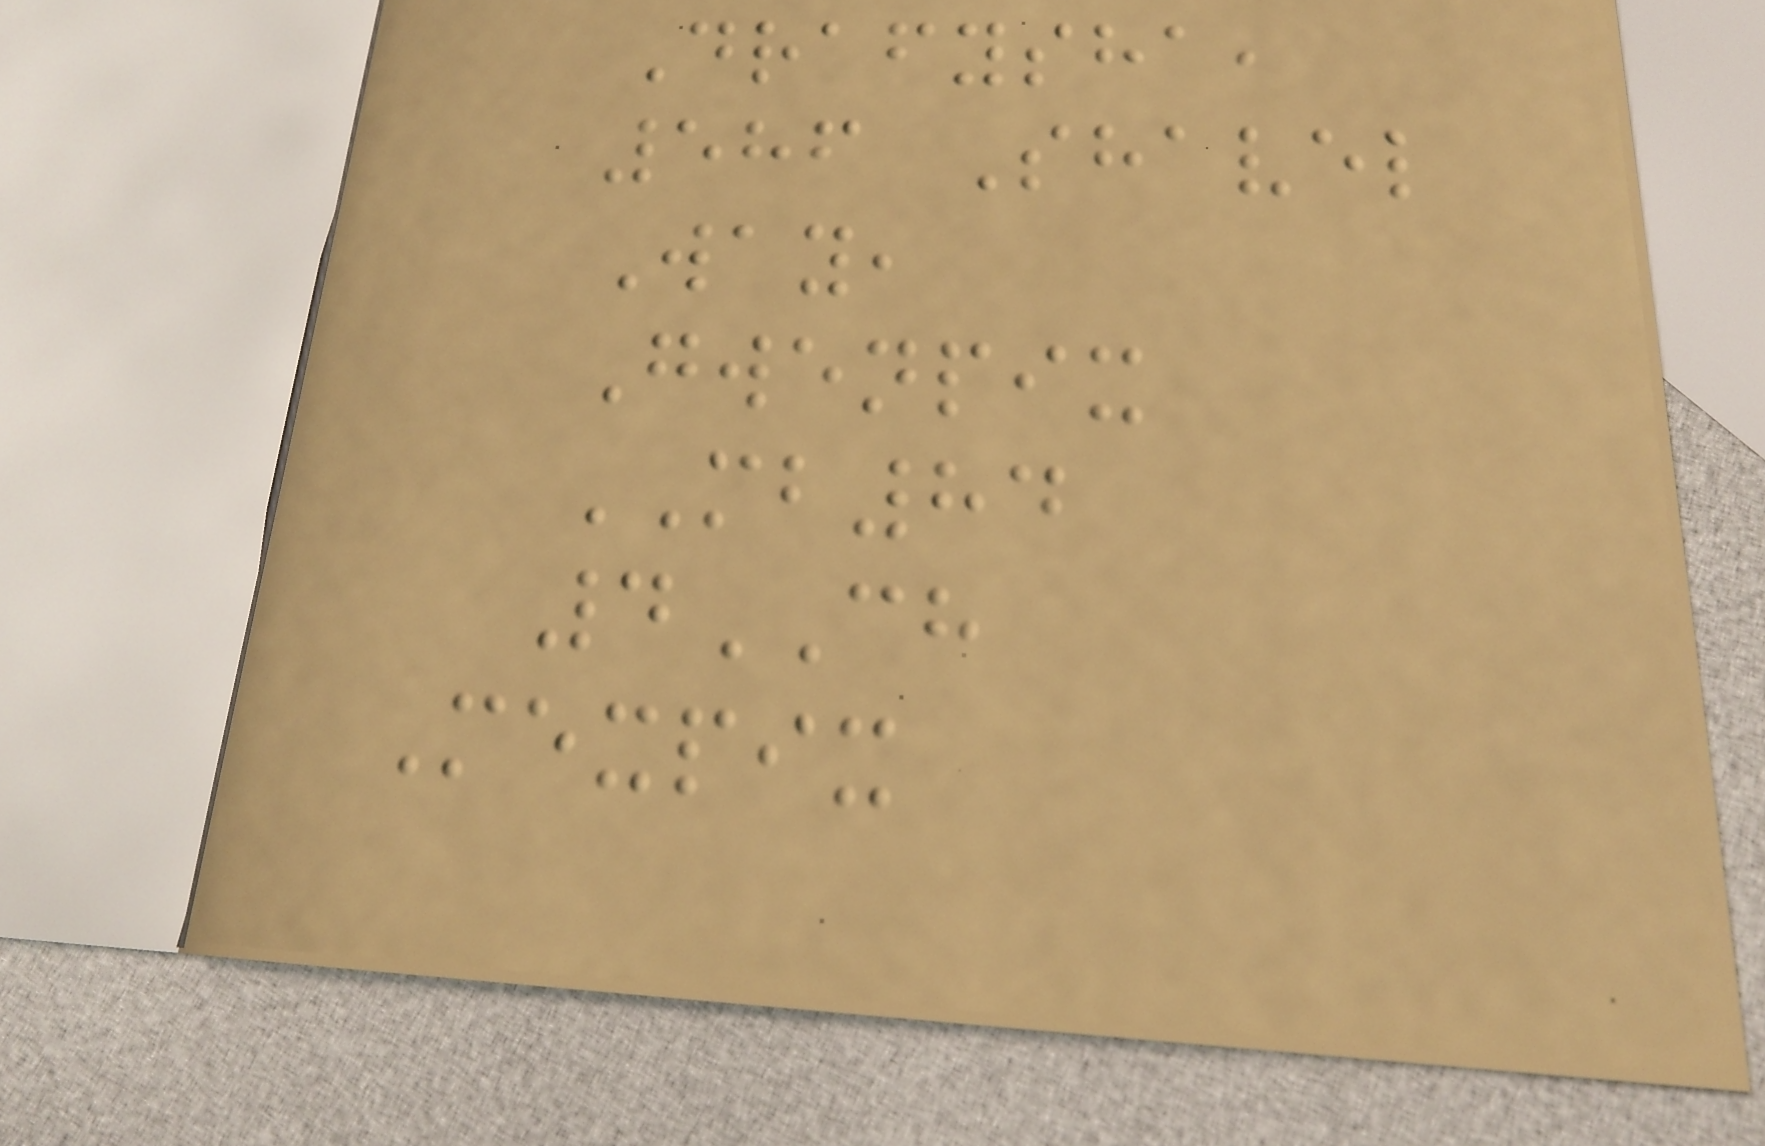Drafysha,
586 Shavel
Way,
Gwenpix
MB84
4CH
Mexpix
